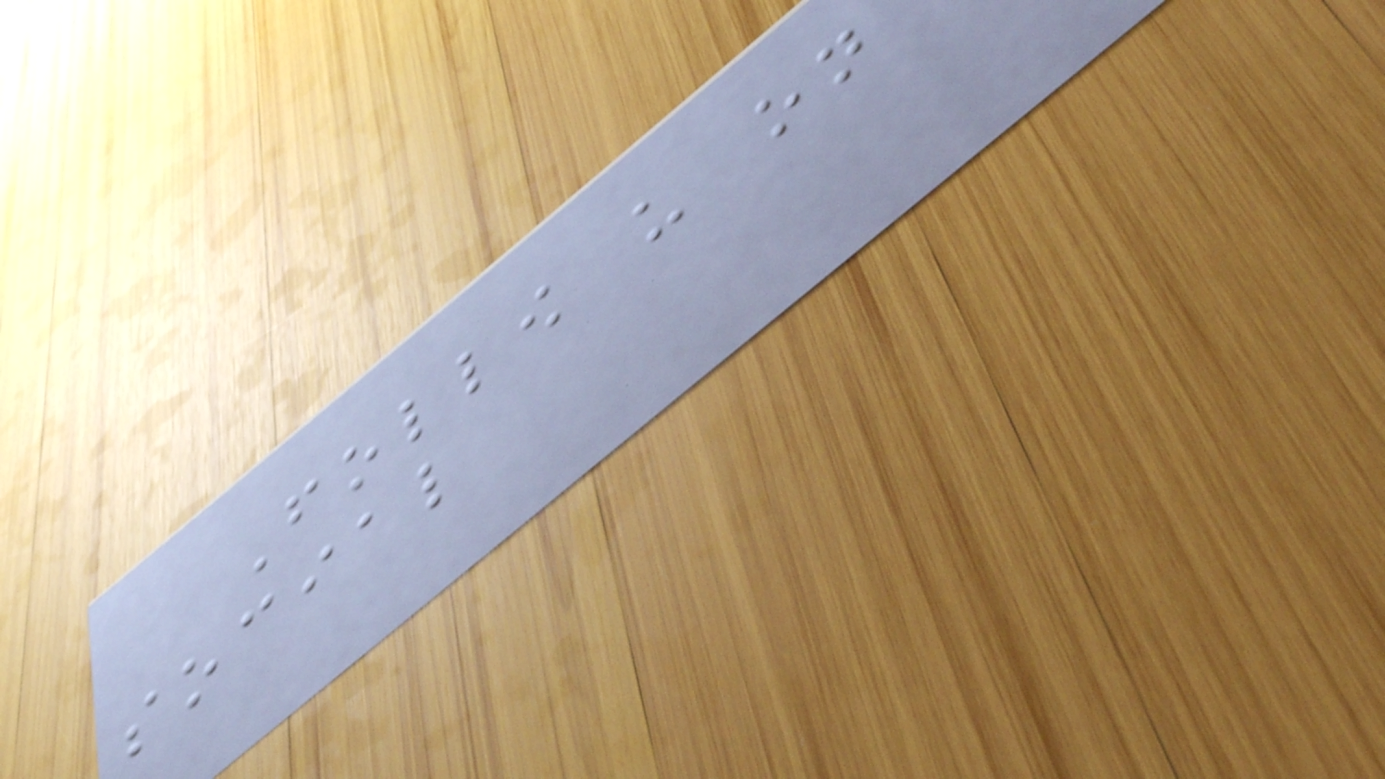Follow us on
social
